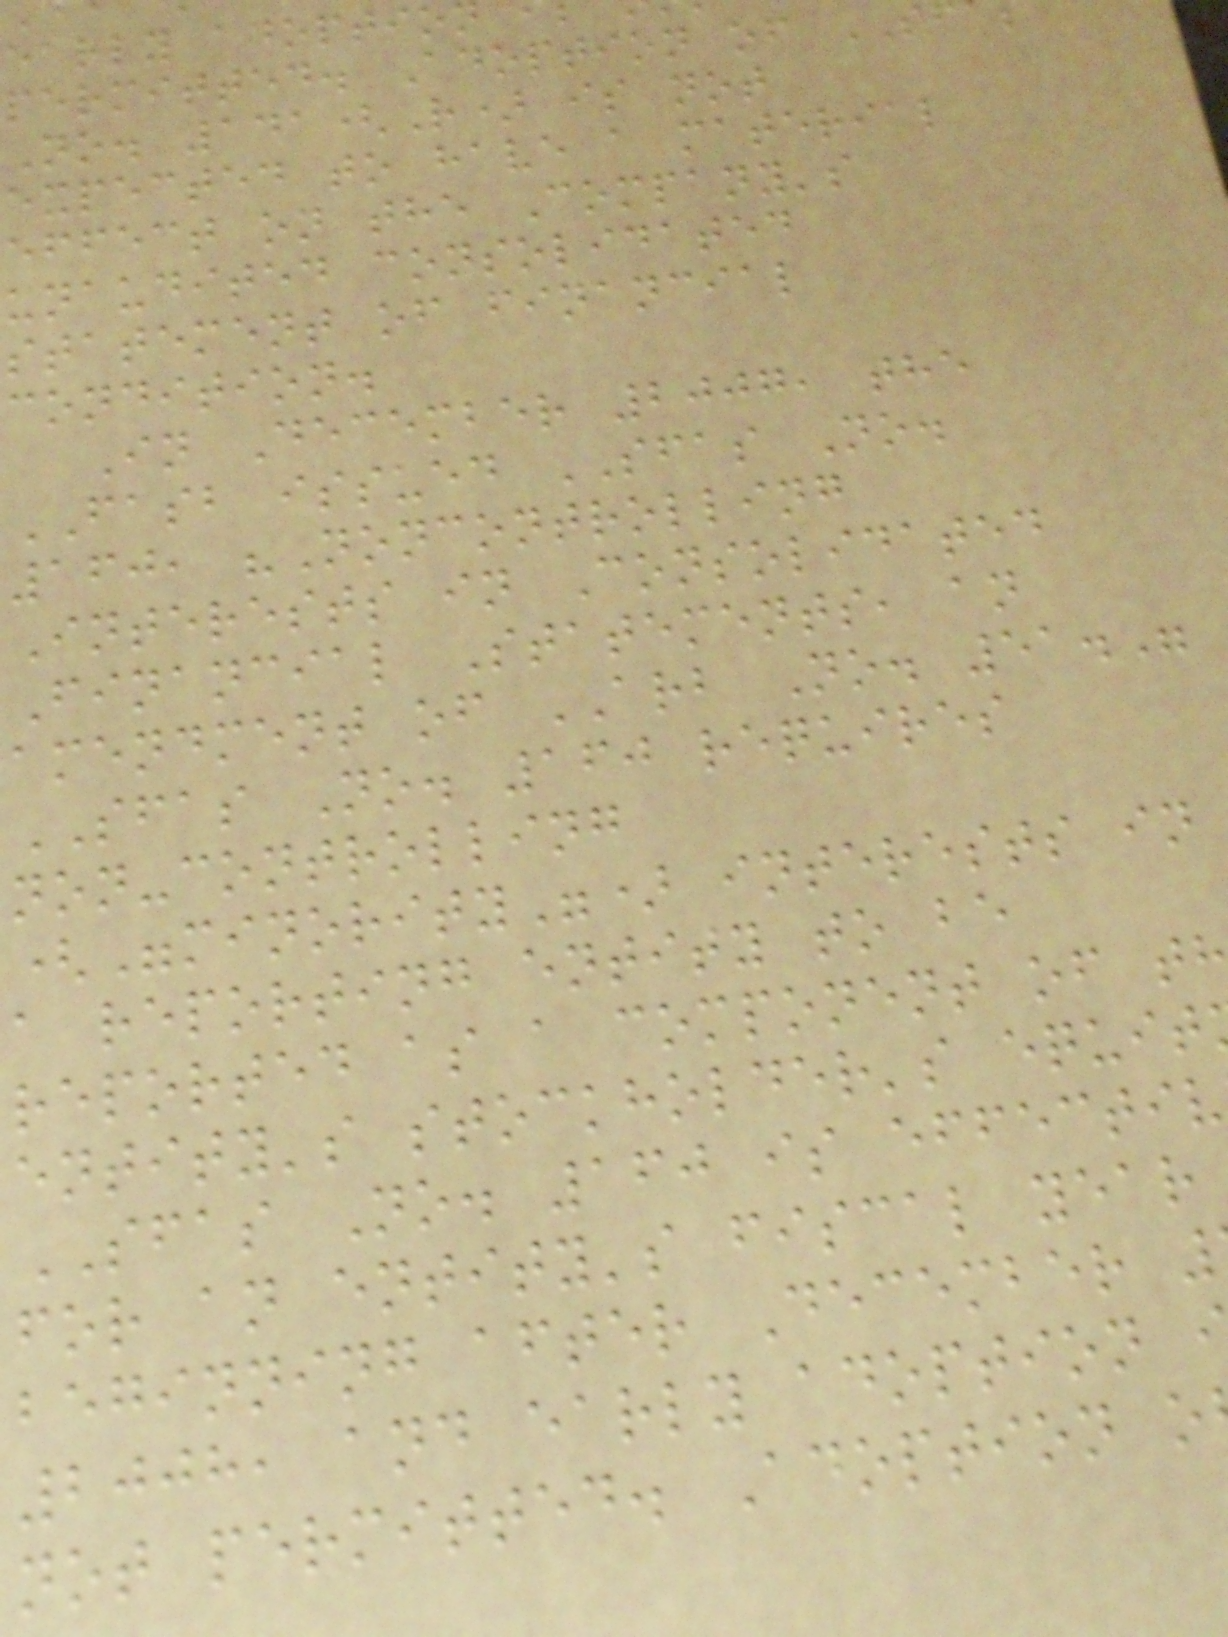early adoptio
permitted. Adoption of SF
No. 141(R) is not
expected to have a material
effect on the Company's
unaudited consolidated
statement of financial
condition.
In December 2007, the
FASB issued SFAS No.
160, "Noncontrolling
Interests in Consolidated
Financial Statements, an
amendment of ARB No. 51."
SFAS No. 160 requires
non-controlling
("minority") interests in
a reporting entity to be
reported as a component of t
entity's stockholder's equit
SFAS No. 160 is effectiv
for an entity's fiscal year
beginning after December
2008, and early adoption
not permitted. Adoption o
